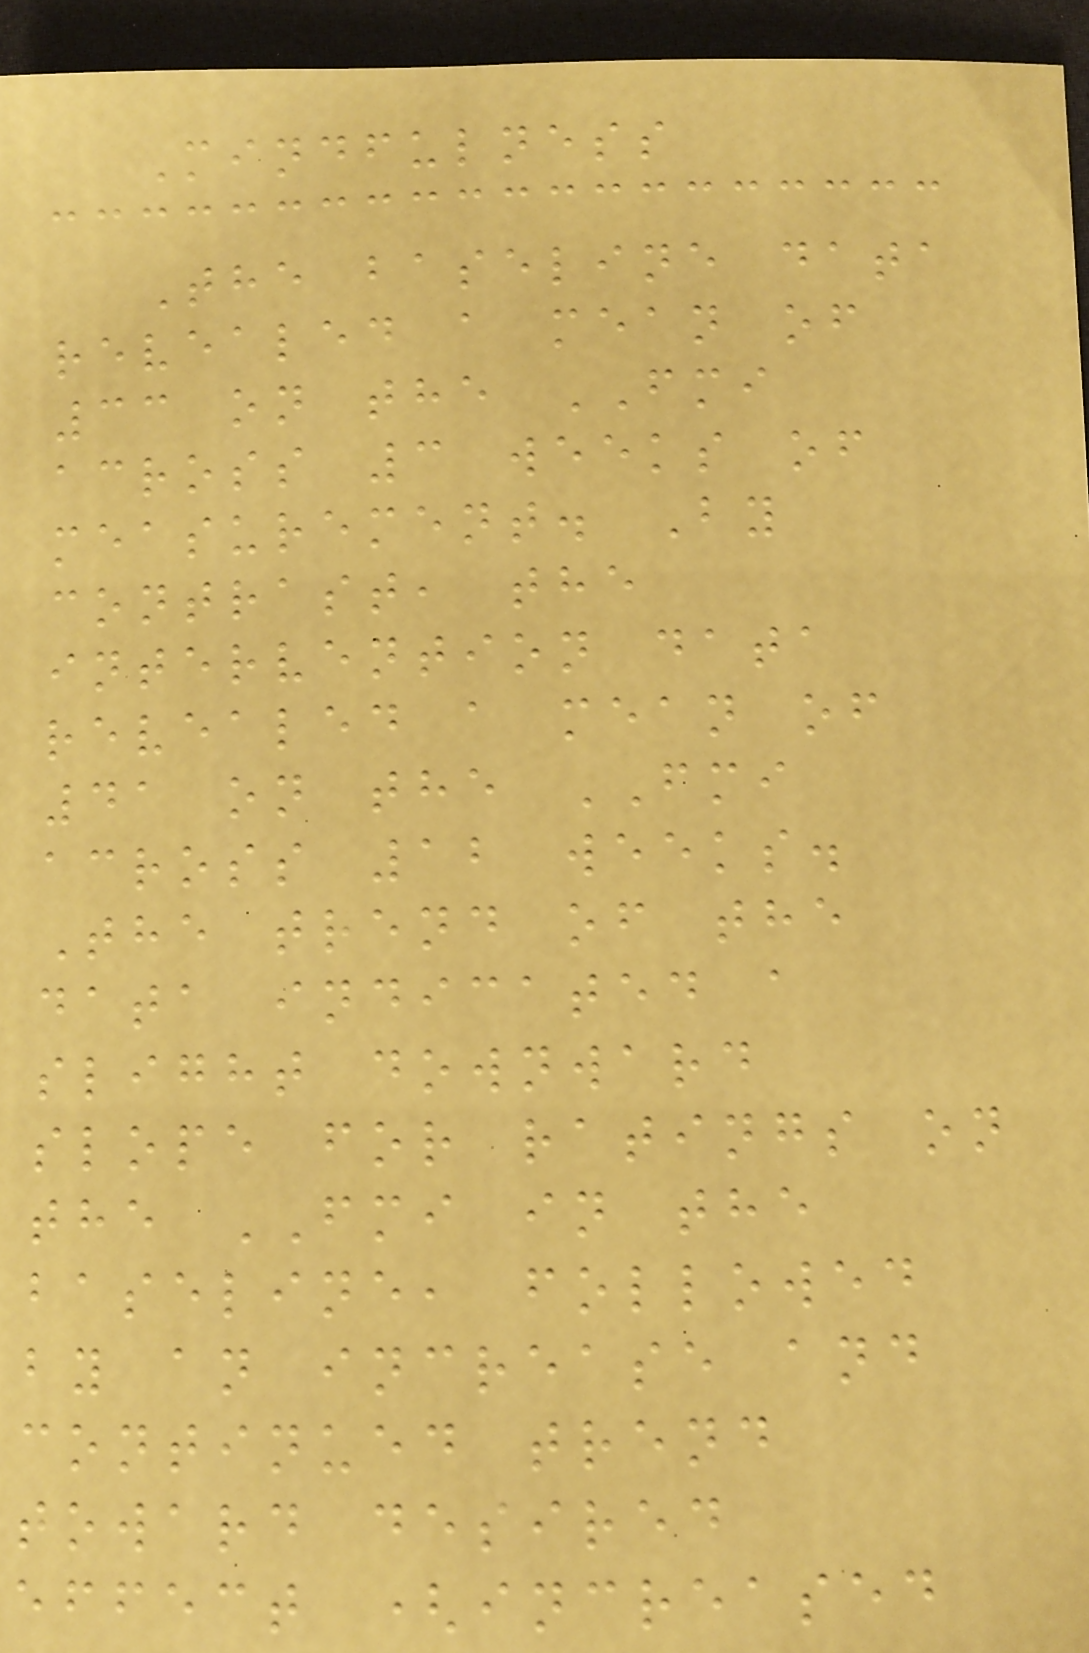Mindfulness
The baseline data
revealed a mean of
33 on the FMI
across 3 weeks of
measurement. By
contrast, the
intervention data
revealed a mean of
41 on the FMI
across 12 weeks.
The trend of the
data indicated a
slight downward
slope for ratings on
the FMI in the
baseline, followed
by an increase and
continued trend
toward desired
effect (increased
